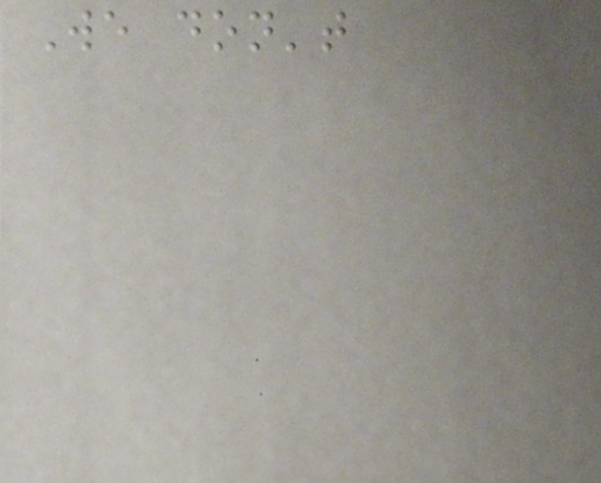We don't
